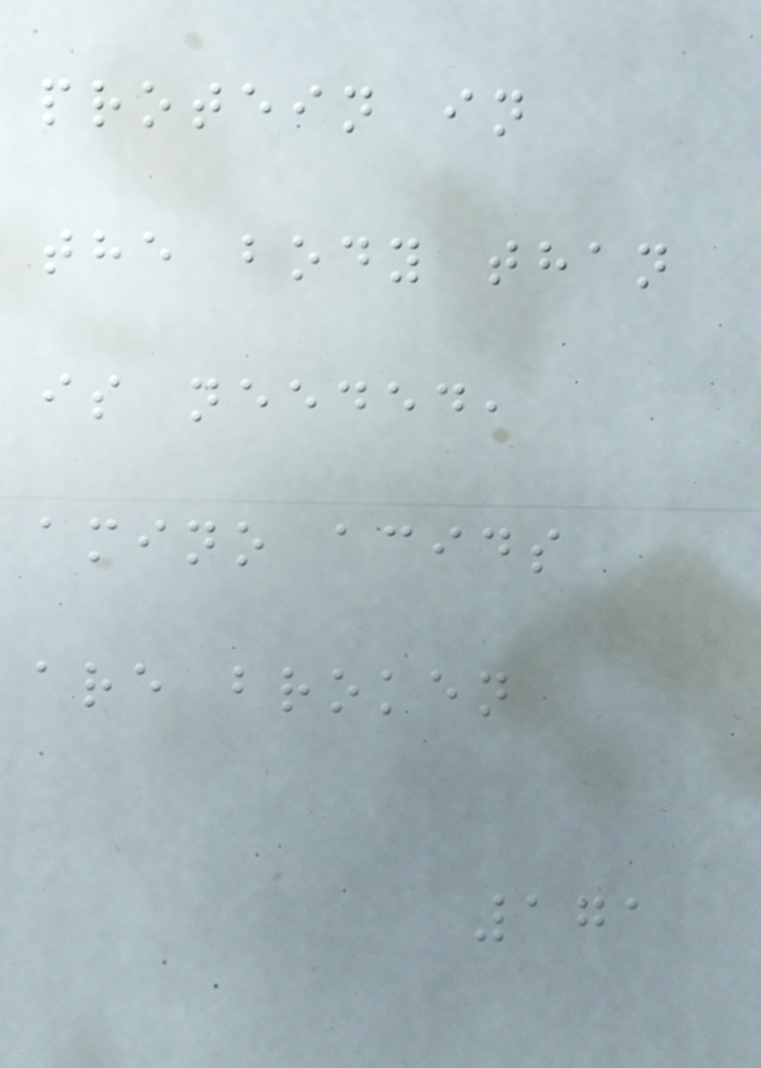protein in
the body than
is needed,
amino acids
are broken
171
